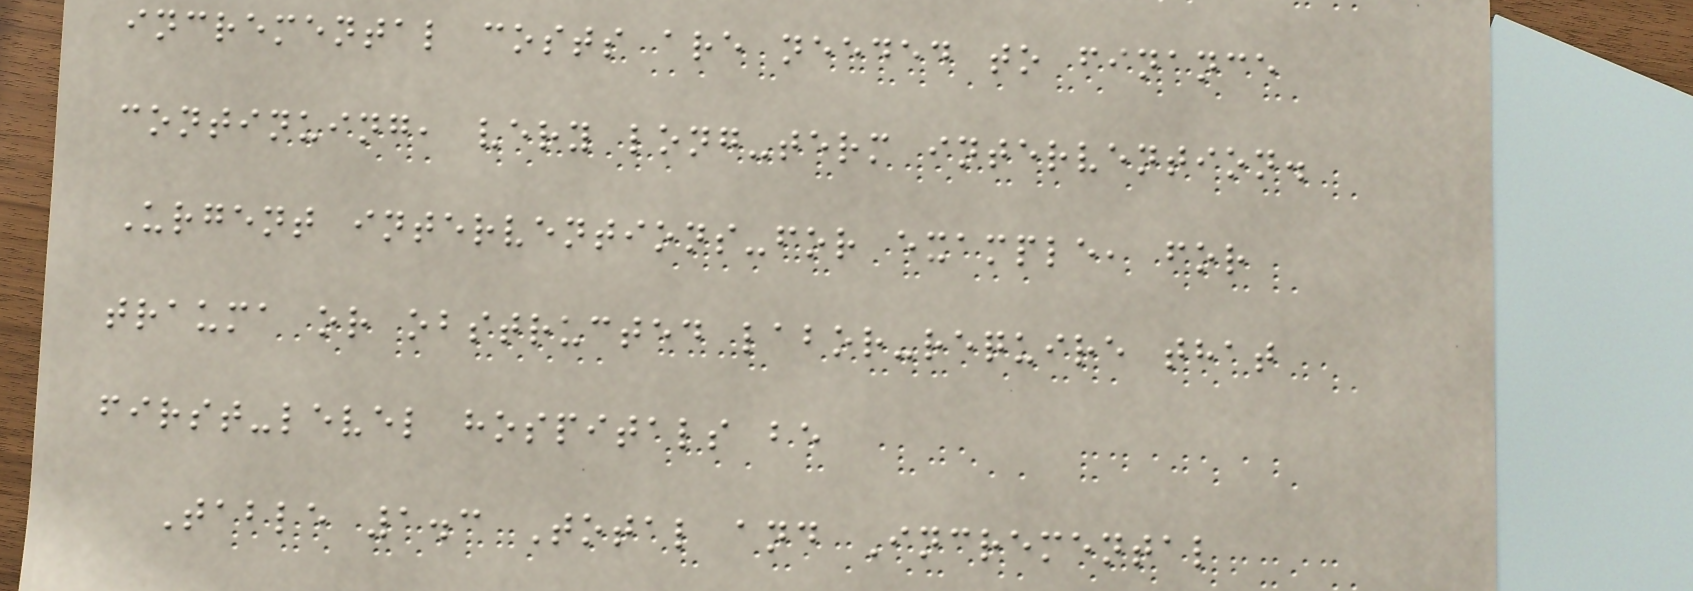incremental costs are needed to finance
continuing, very long-term intervention.
Urgent interventions-for example, for
trauma or obstructed labor-require that
first-level hospitals be
Table 1.3 Total and Incremental
